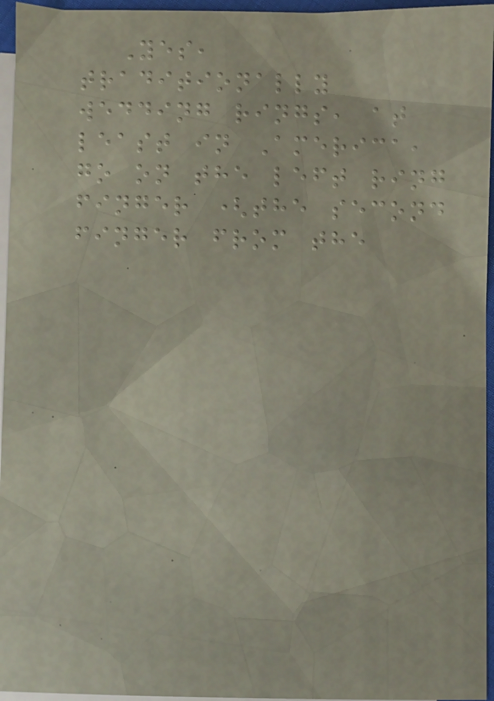Yes,
traditionally
wedding rings, at
least in America,
go on the left ring
finger (the second
finger from the
